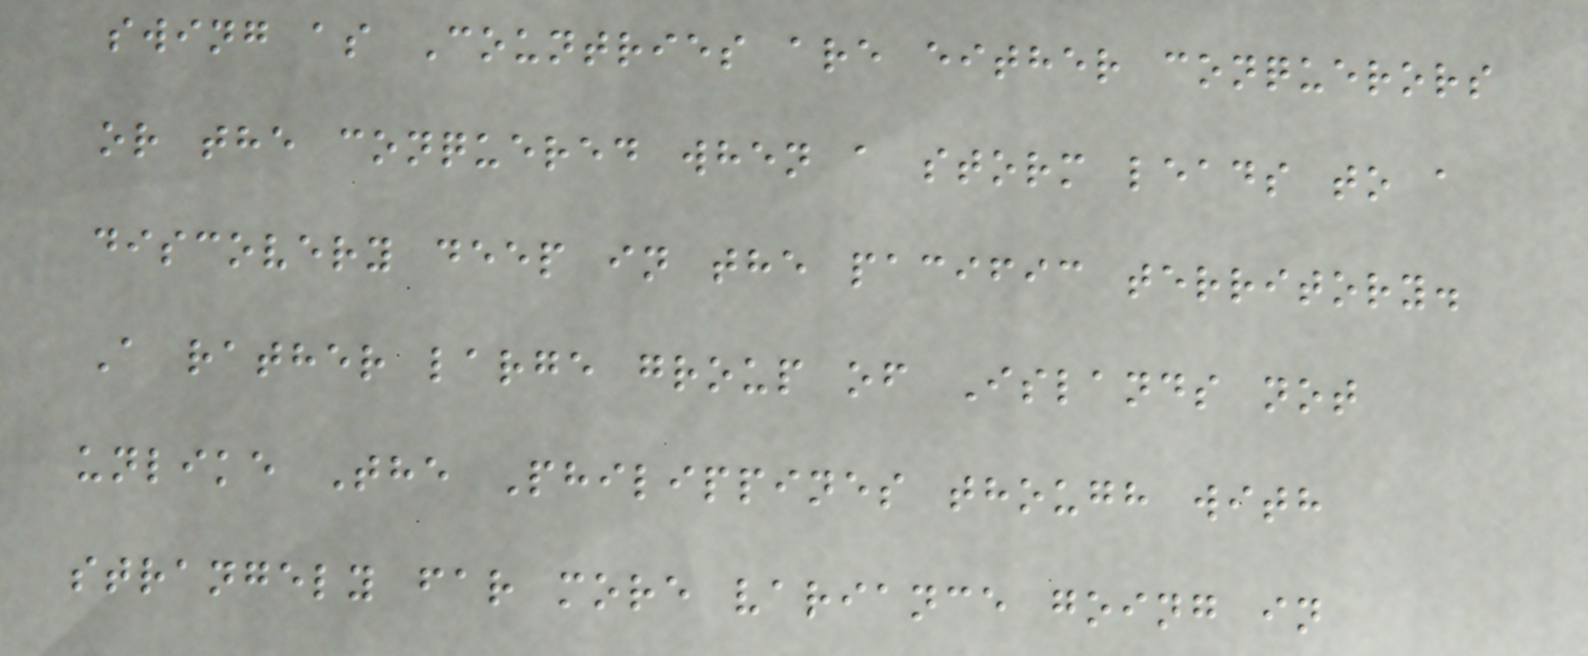swing as Countries are either conquerors
or the conquered when a storm leads to a
discovery deep in the pacific territory.
A rather large group of Islands not
unlike The Philippines though with
strangely far more variance going in
